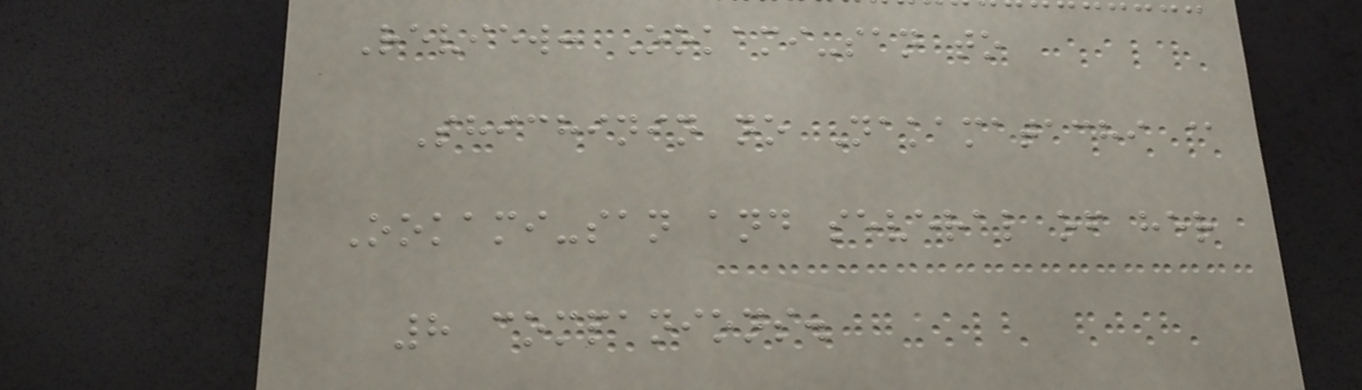Review: Ookami-san to
Shichinin no Nakamatachi @
Ookami-san and several of her
8 companions.
